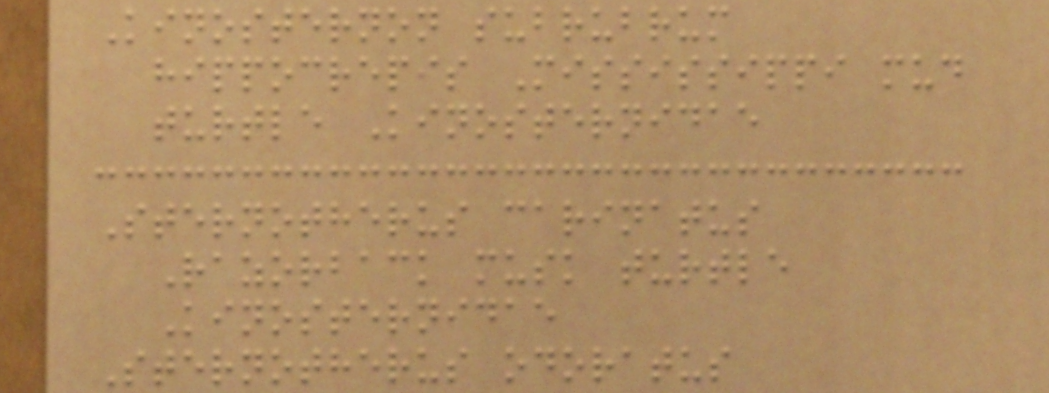Kinosternon subrubrum
hippocrepis Mississippi mud
turtle Kinosternidae
Sternotherus carinatus
Razorback musk turtle
Kinosternidae
Sternotherus odoratus
